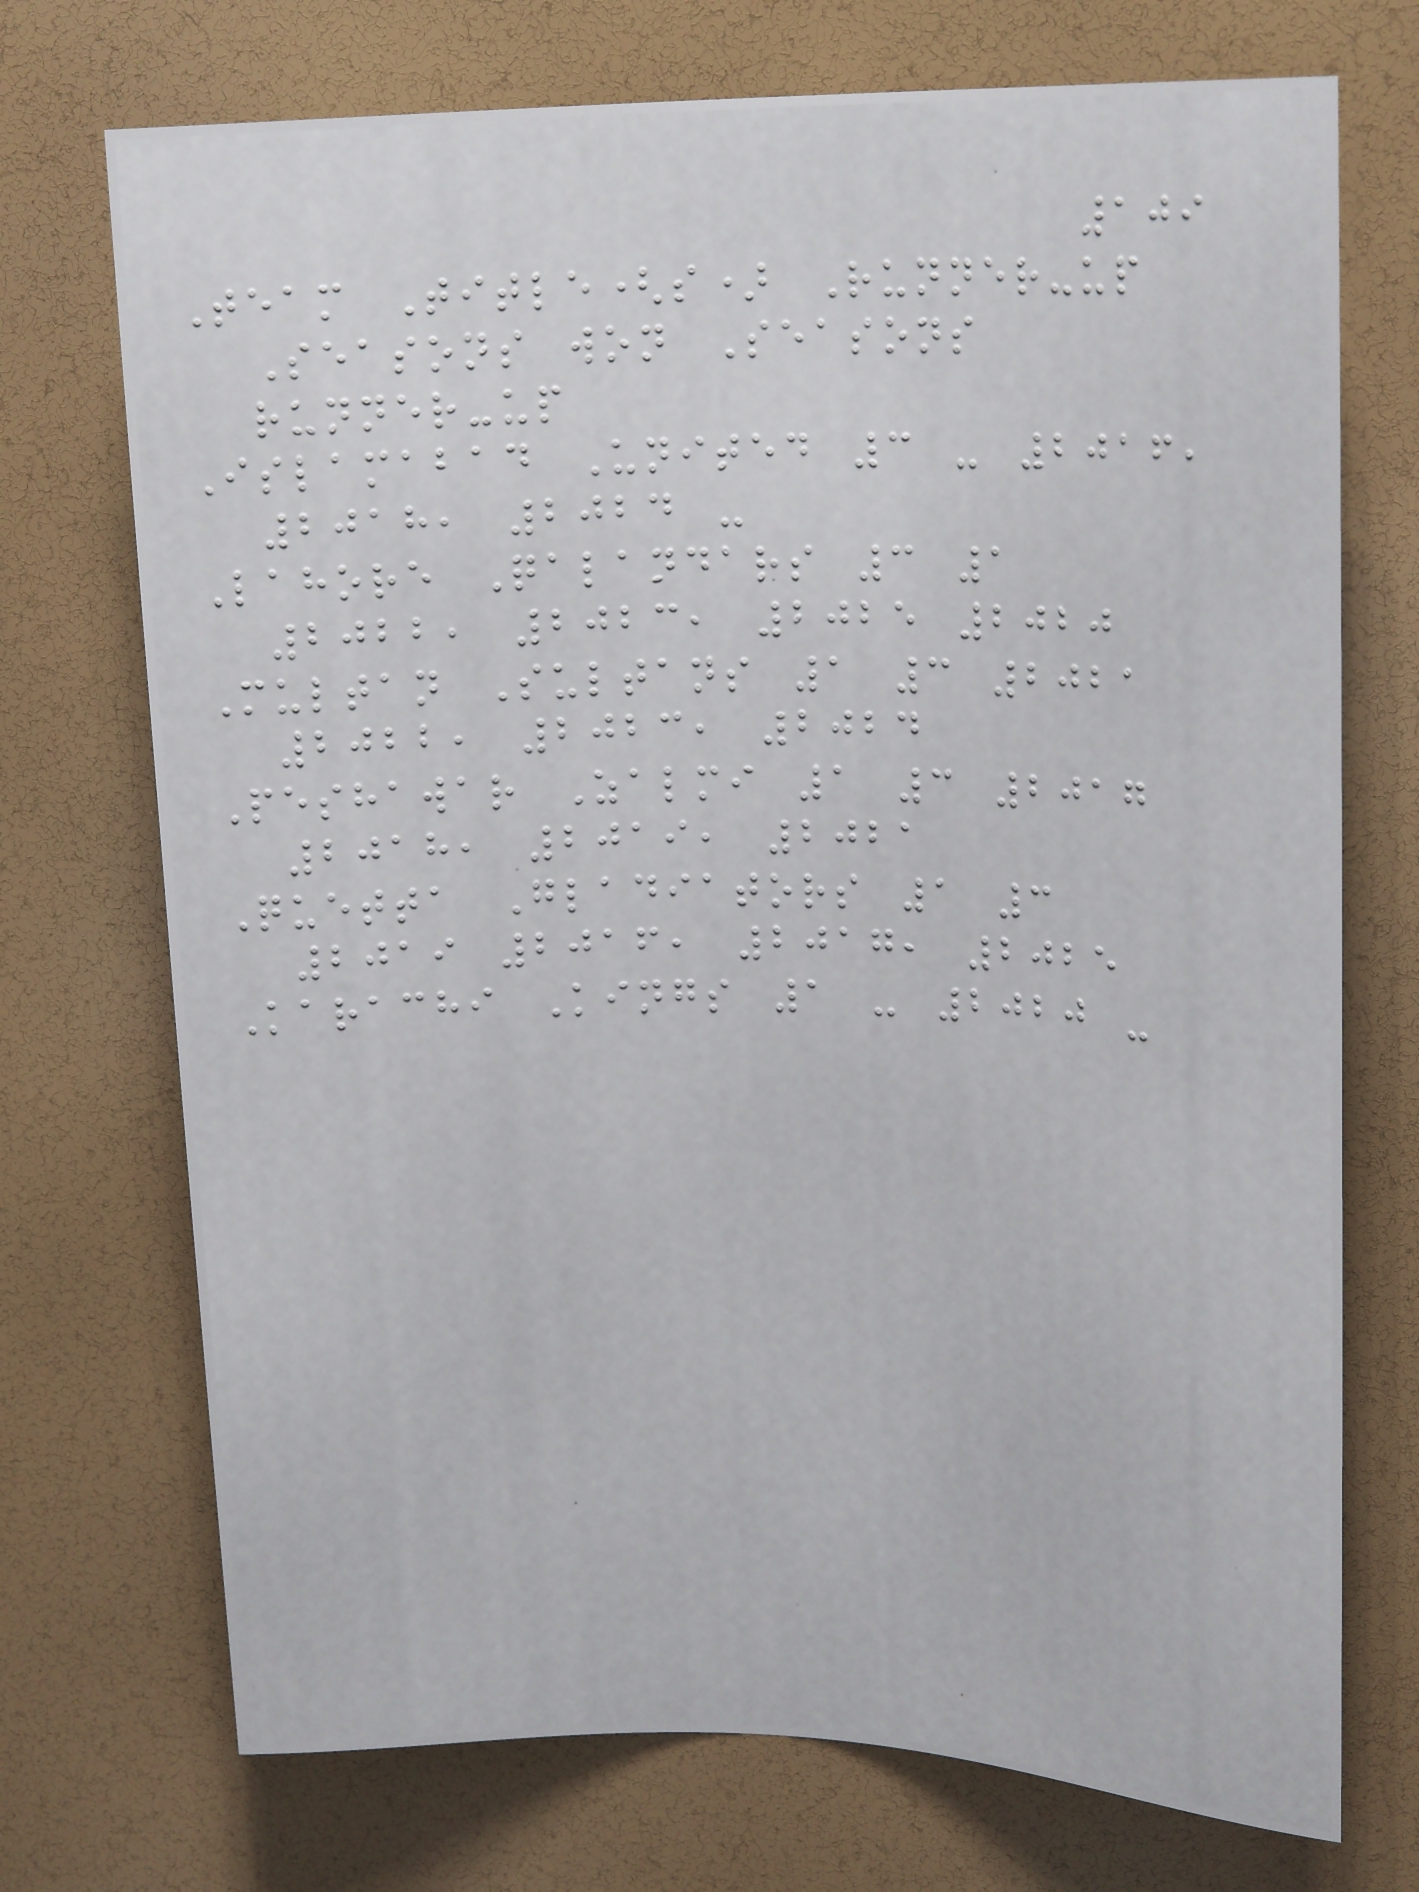109
Team Title(s) Runner-up
Seasons won Seasons
runner-up
Islamabad United 3 - 2016,
2018, 2024 -
Lahore Qalandars 3 1
2022, 2023, 2025 2020
Multan Sultans 1 3 2021
2022, 2023, 2024
Peshawar Zalmi 1 3 2017
2018, 2019, 2021
Quetta Gladiators 1 3
2019 2016, 2017, 2025
Karachi Kings 1 - 2020 -
